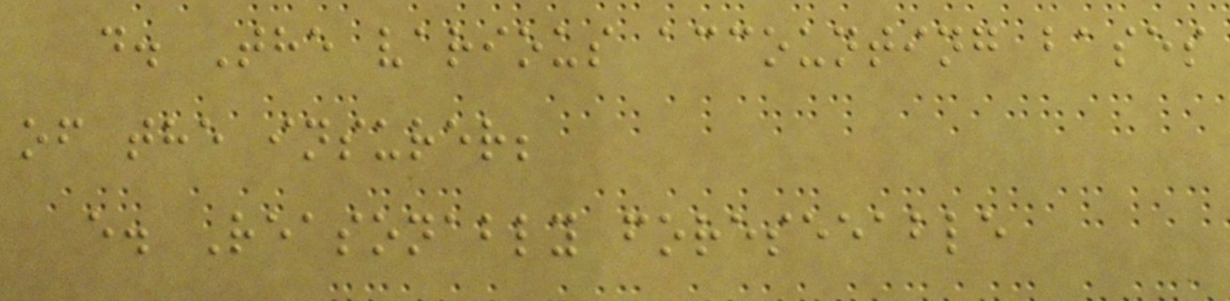d. The various accounting bases
of the insurer;
e. Reasonably foreseeable
